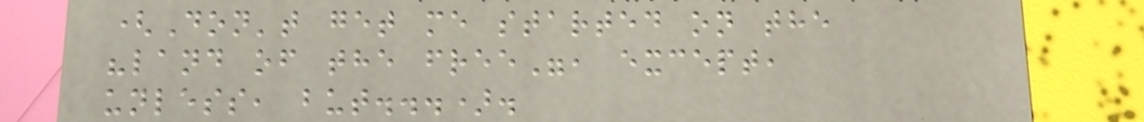(Don't get me started on the
"land of the free", except,
unless, but...).
